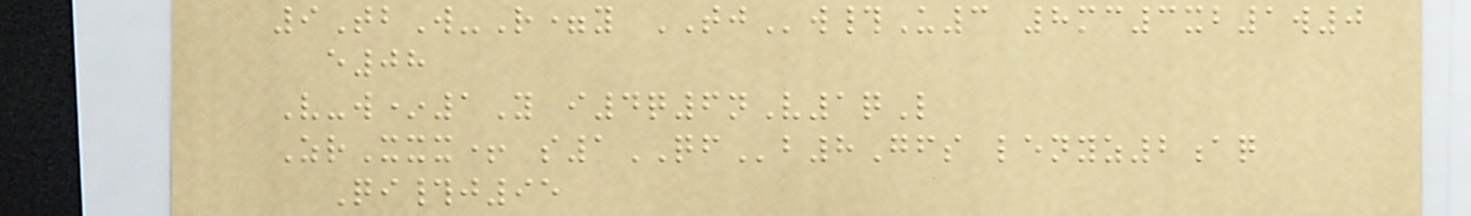9TbW-R=y TJw#U3 8mc3xb1w0
e08
V-w*1Y i4q6nV1qL
ZrXxx+ s1QFb8Gfs lenyz2aq
Qi#j95
